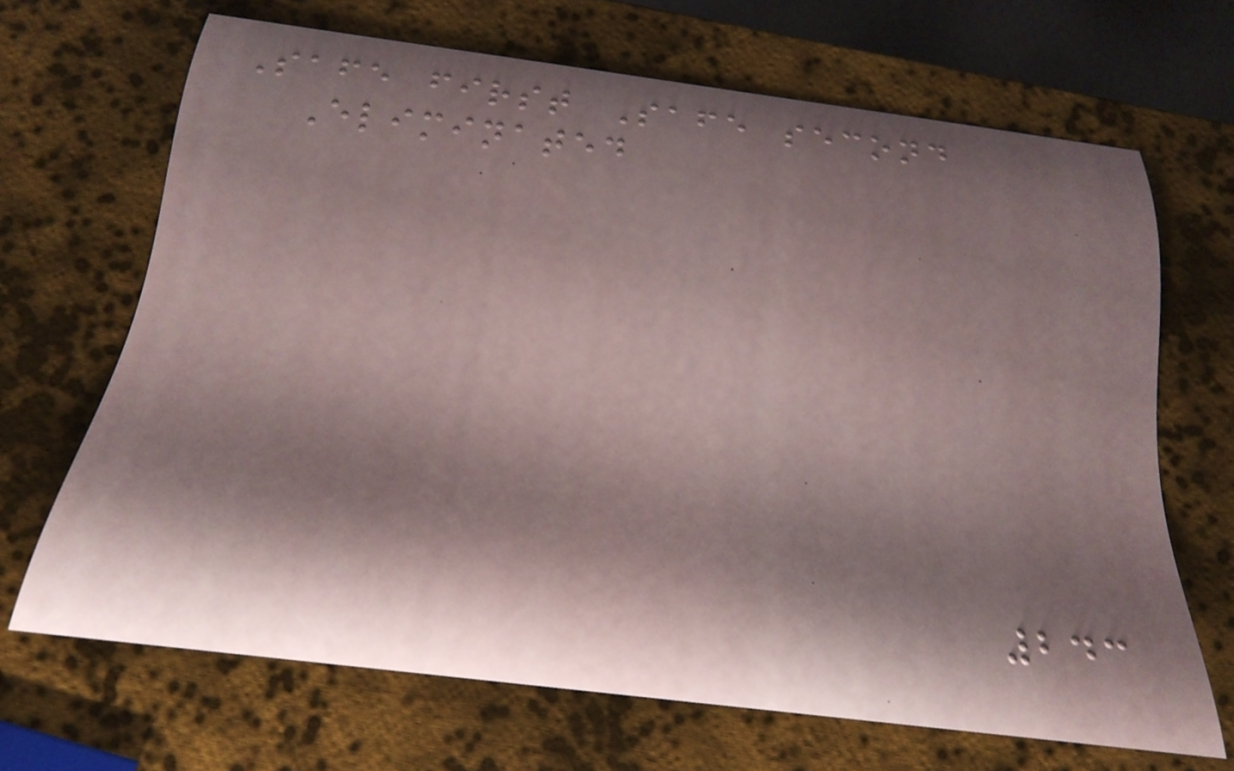Safe first Safe second
Eliminated
243
